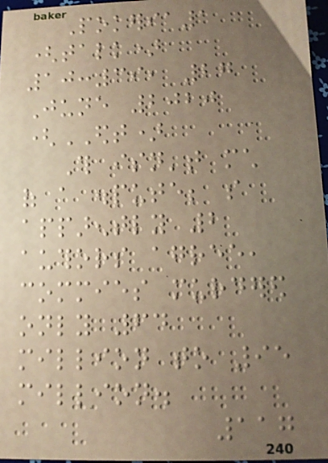Pokeria1
(talk)
10:39, 27
June 2020
(EDT)
This isn't much
of a dispute; so
apparently 2
authors agree,
commies murdered
only 64
million to 95
million.
117
